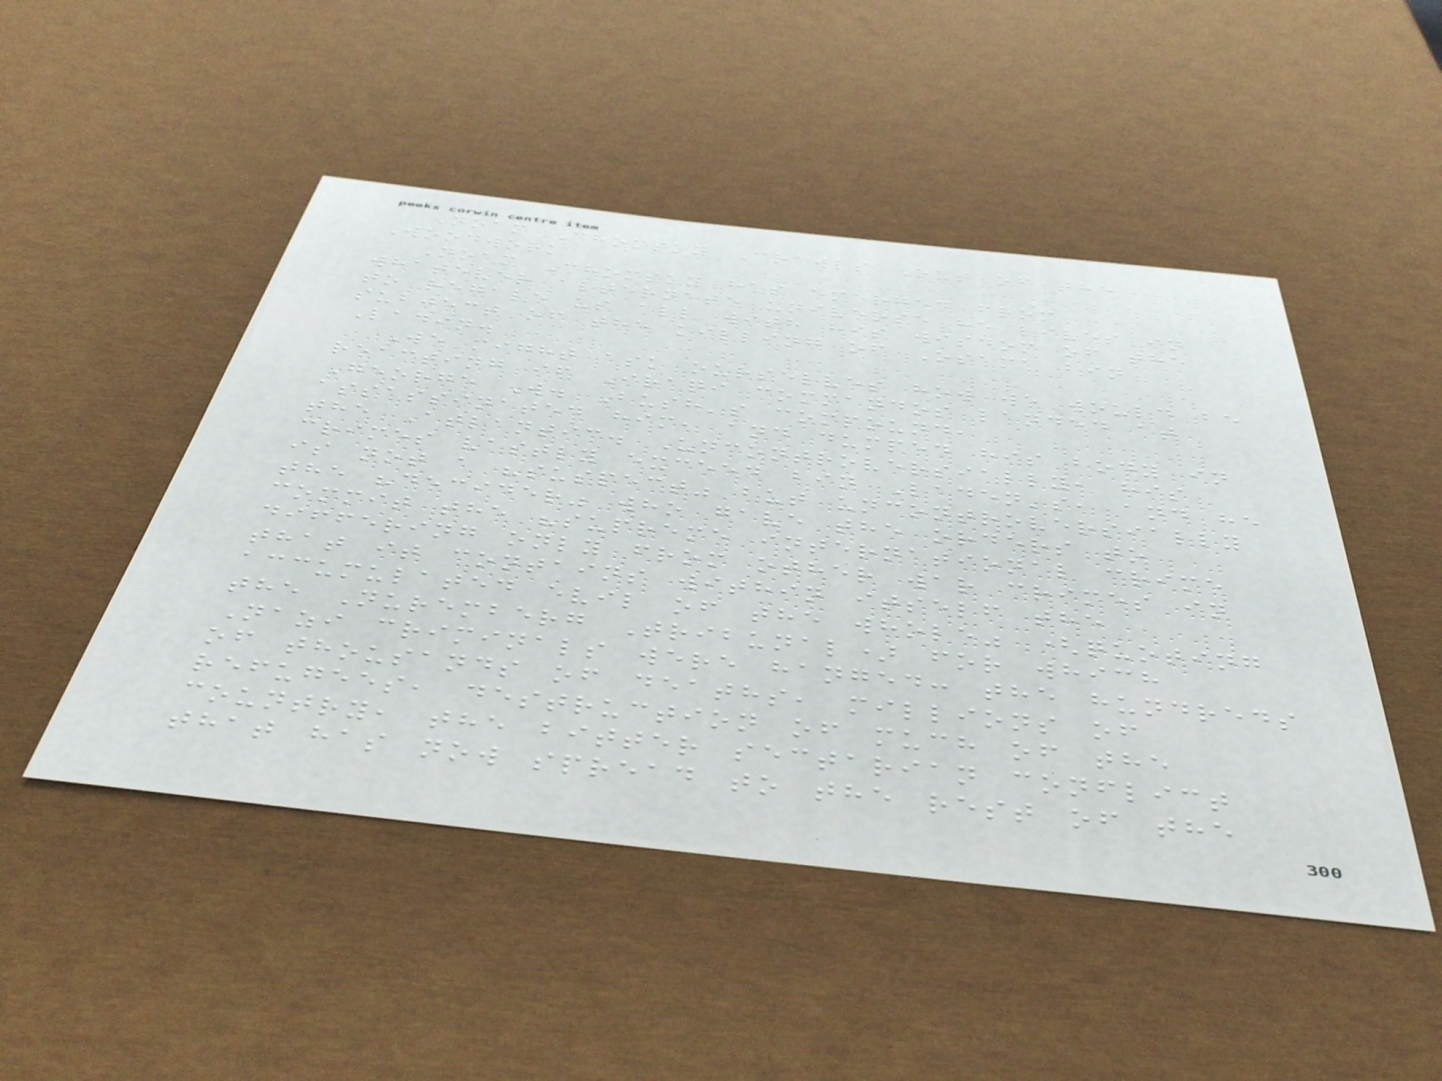Noam Chomsky Crawls Out of the
Woodwork
Noam Chomsky has emerged from
whatever alternate universe he lives in
to regale us all with his wisdom of the
subject of the killing of Osama bin
Ladin.
We might ask ourselves how we would be
reacting if Iraqi commandos landed at
George W. Bush's compound,
assassinated him, and dumped his body in
the Atlantic. Uncontroversially, his
crimes vastly exceed bin Laden's, and he
is not a "suspect" but uncontroversially
the "decider" who gave the orders to
commit the "supreme international crime
differing only from other war crimes in
that it contains within itself the
accumulated evil of the whole" (quoting
the Nuremberg Tribunal) for which
Nazi criminals were hanged: the hundreds
of thousands of deaths, millions of
refugees, destruction of much of the
country, the bitter sectarian conflict
that has now spread to the rest of the
